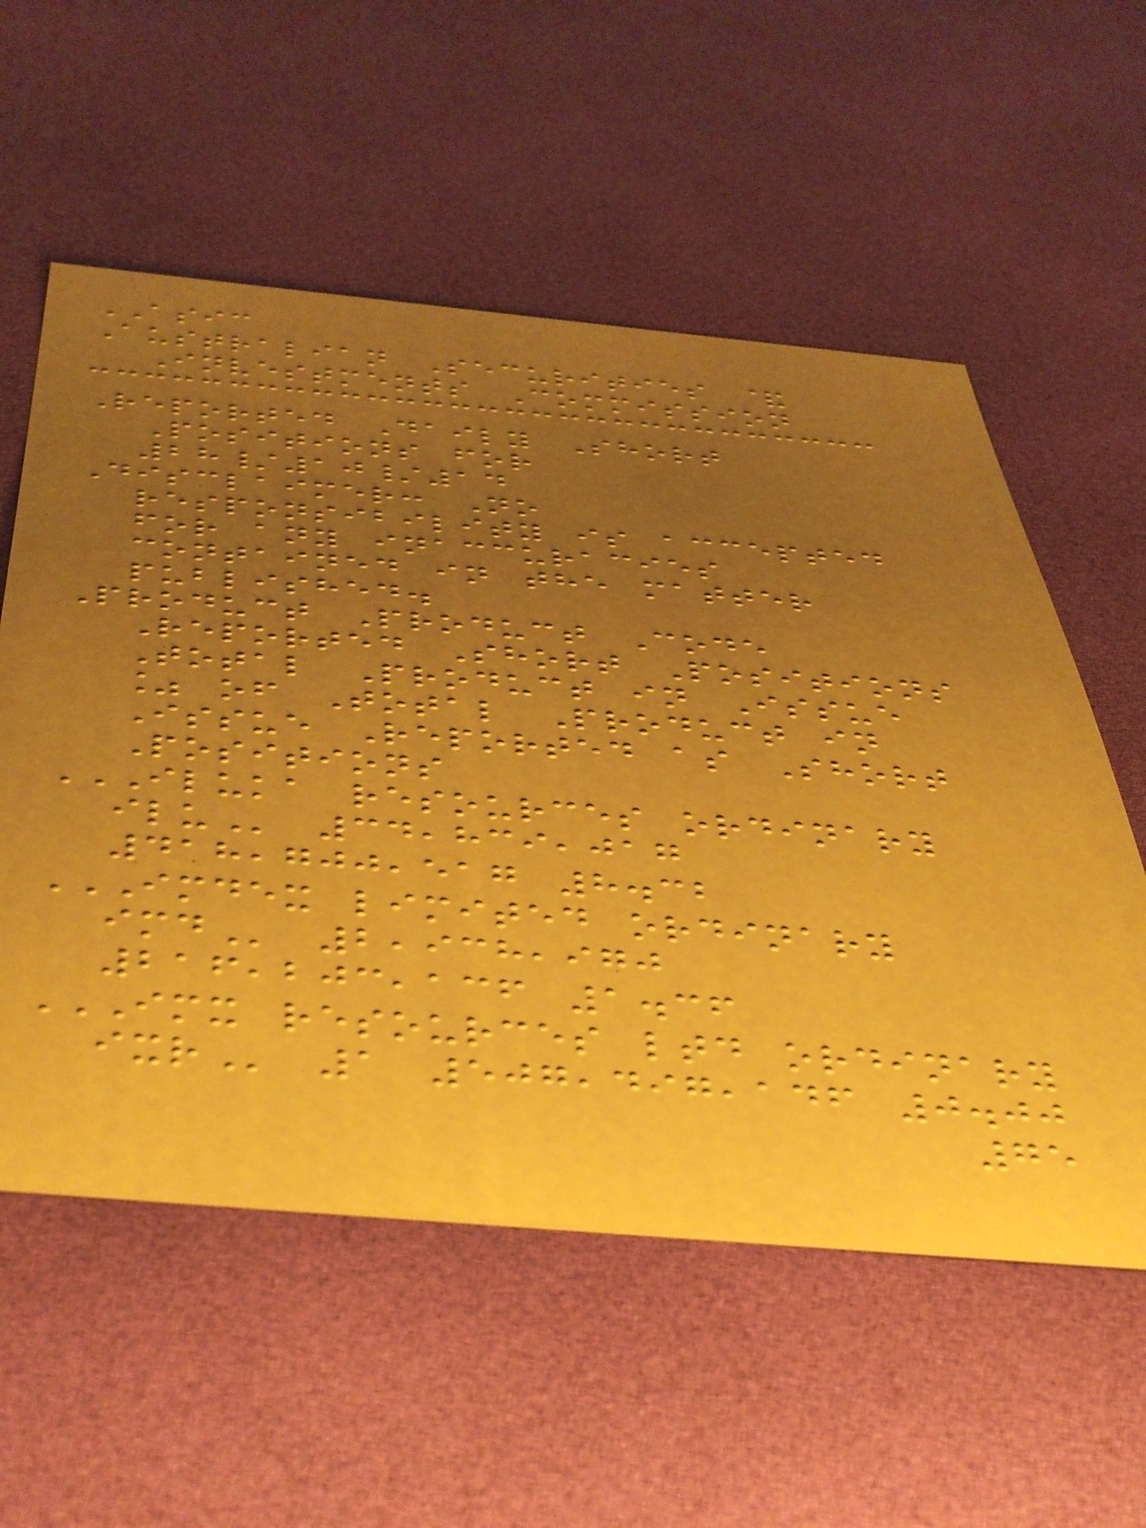ASIC
Australian Securities &
Investments Commission
Reported Daily Short
Positions for
28/10/14
Disclaimer: No
responsibility is accepted
for any inaccuracies
contained in the matter
published.
Product Product Code
Reported Short Positions
Total Product in Issue
% of Total Product in
Issue Reported as Short
Positions
ILUKA RESOURCES ORDINARY
ILU 34,839,017
418,700,517 8.32
IMDEX LIMITED ORDINARY
IMD 2,938,970
216,203,136 1.36
IMX RESOURCES LTD ORDINARY
IXR 1 507,497,146 0.00
75
